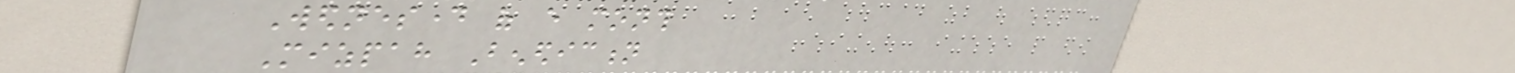Wednesday of every month
Mizpah Benediction
